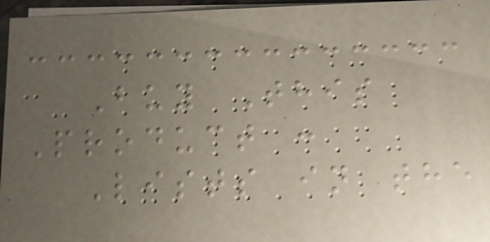Buy This
Product :
Lists in the
